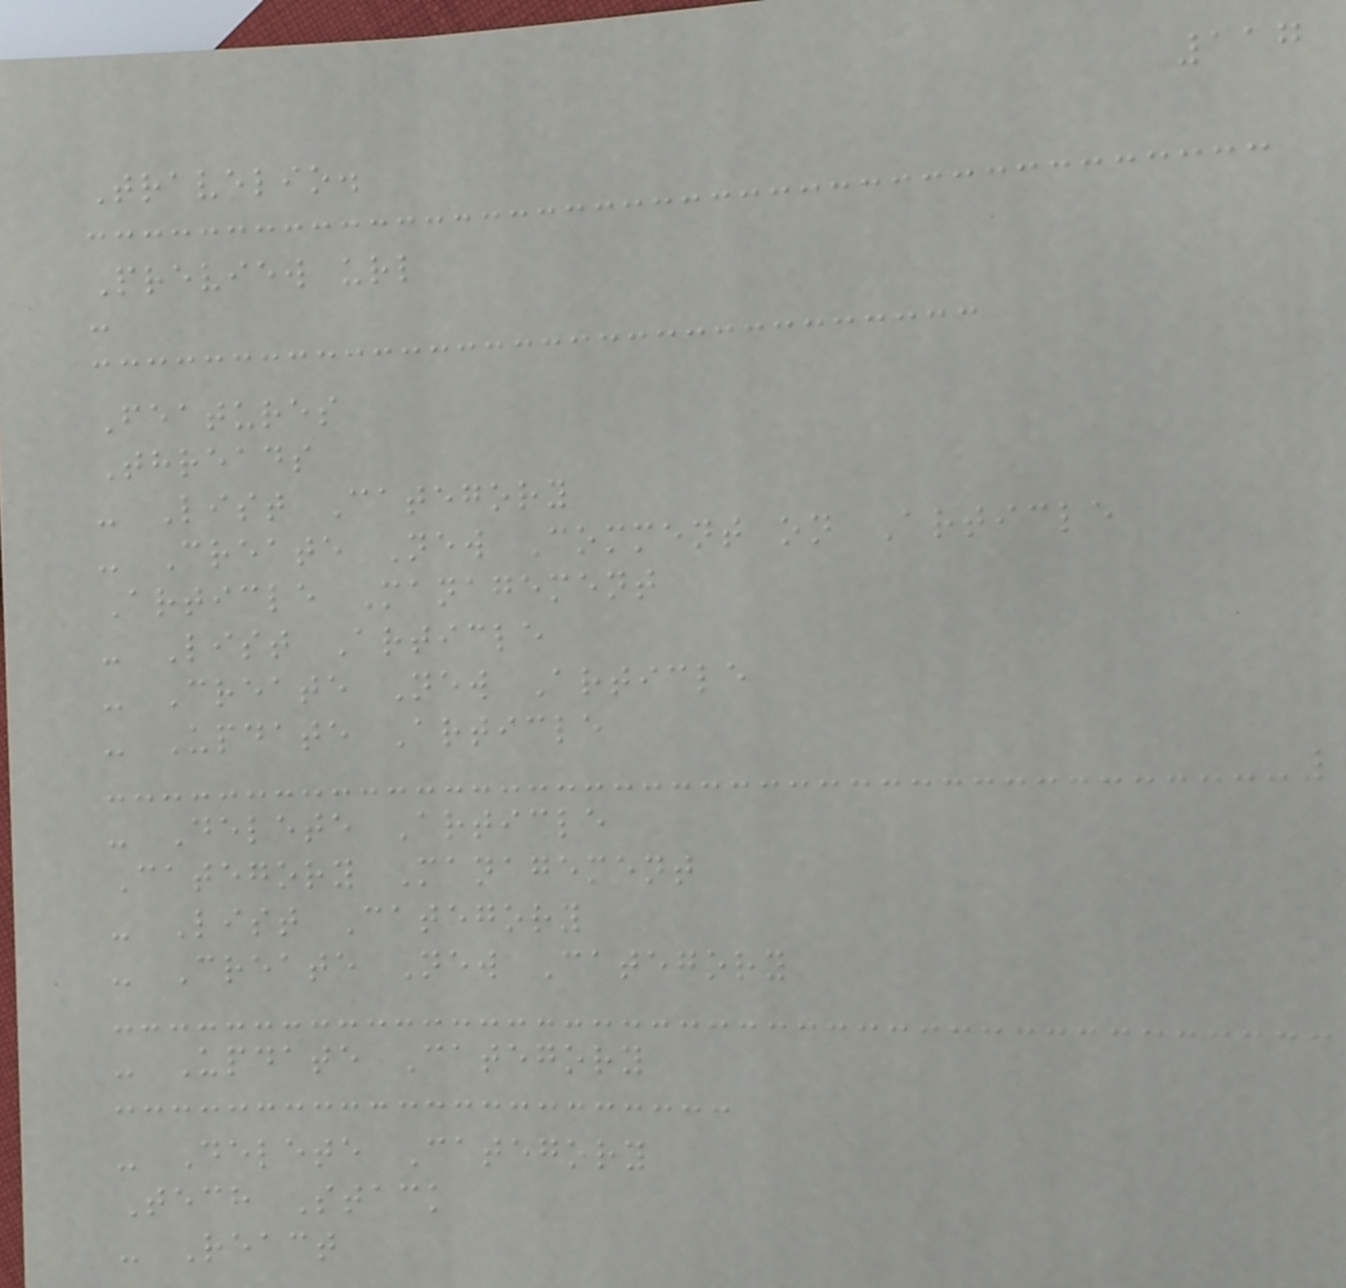117
Travelio.
Preview url
:
Features
Threads
- List Category
- Create New Comment on Article
Article Management
- List Article
- Create New Article
- Update Article
- Delete Article
Category Management
- List Category
- Create New Category
- Update Category
- Delete Category
Tech Stack
- React
